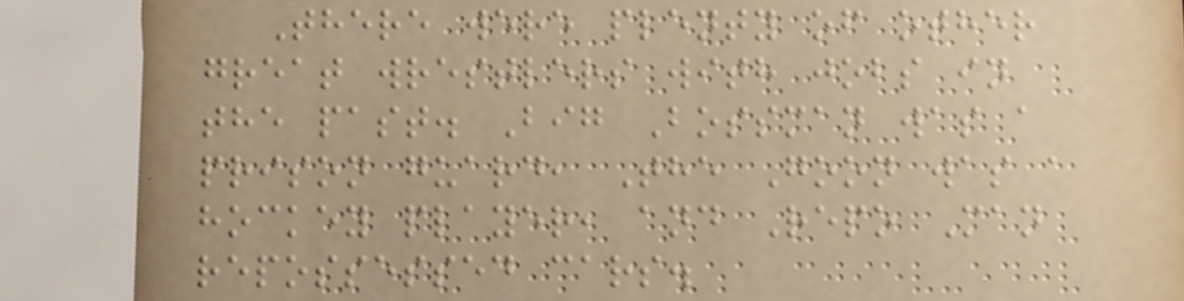There were plenty of other
great wrestlers with jobs in
the past. Big Bossman was a
prison guard, The Goon was a
hockey player, and Repo Man
repossessed cars.
